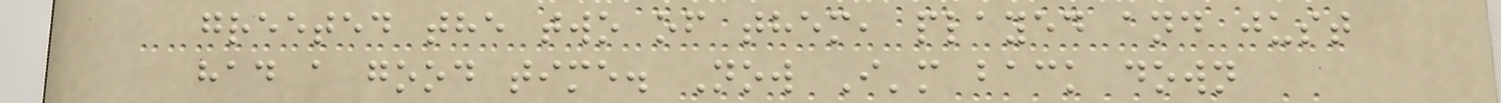greeted the two of them, played and just
had a good time. Now I'm back down
